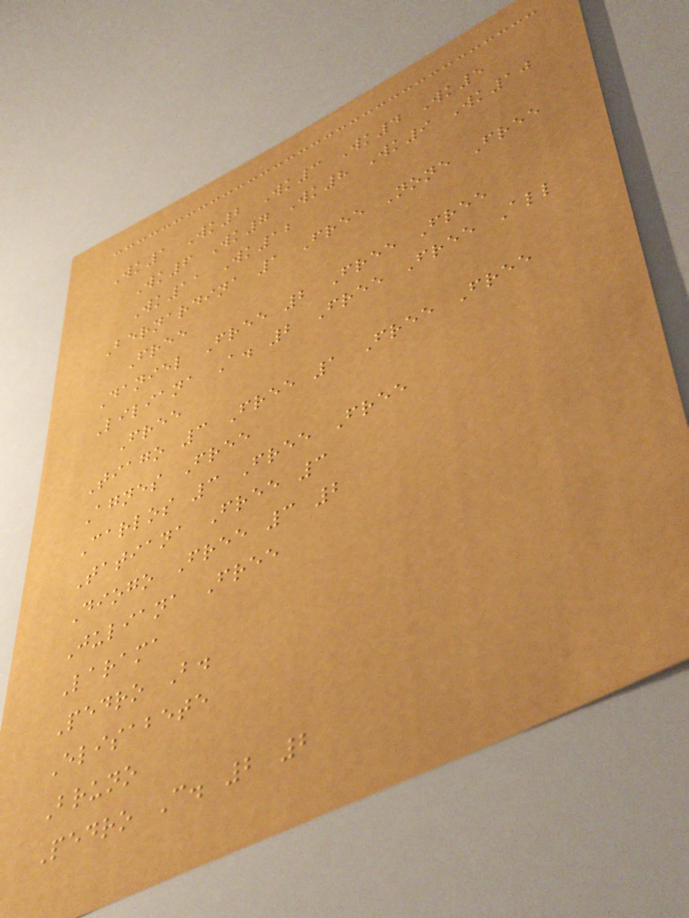Wk1 Wk2 Wk3 Wk4 Wk5
Wk6 Wk7 Wk8 Wk9 Wk10
Wk11 Wk12
Bernardina 1 Free None Free
Free
Daniel Free 2 Free Free
Liliana A. 2 Free Free All
Free
Tiago 3 Free 1 Free Free
Agnes Free
Carlos 3 Free Free
Tatiana Free 3
Diogo Free 3 2
Juliana Free
Larama
Pedro B.
Elisabete
Bruno
Pedro C. 2 2
